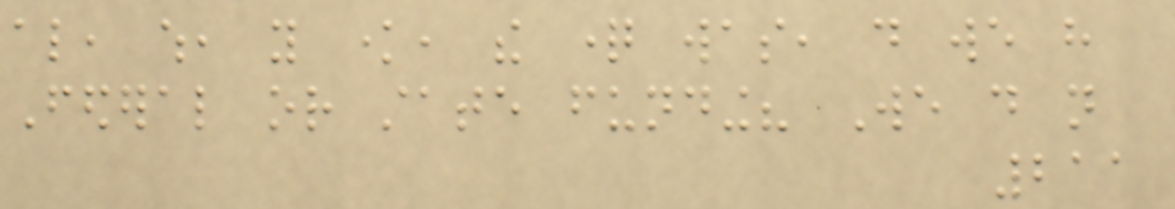also, which, you know, the question was, do we have
Federal or state funding? We do not
211
